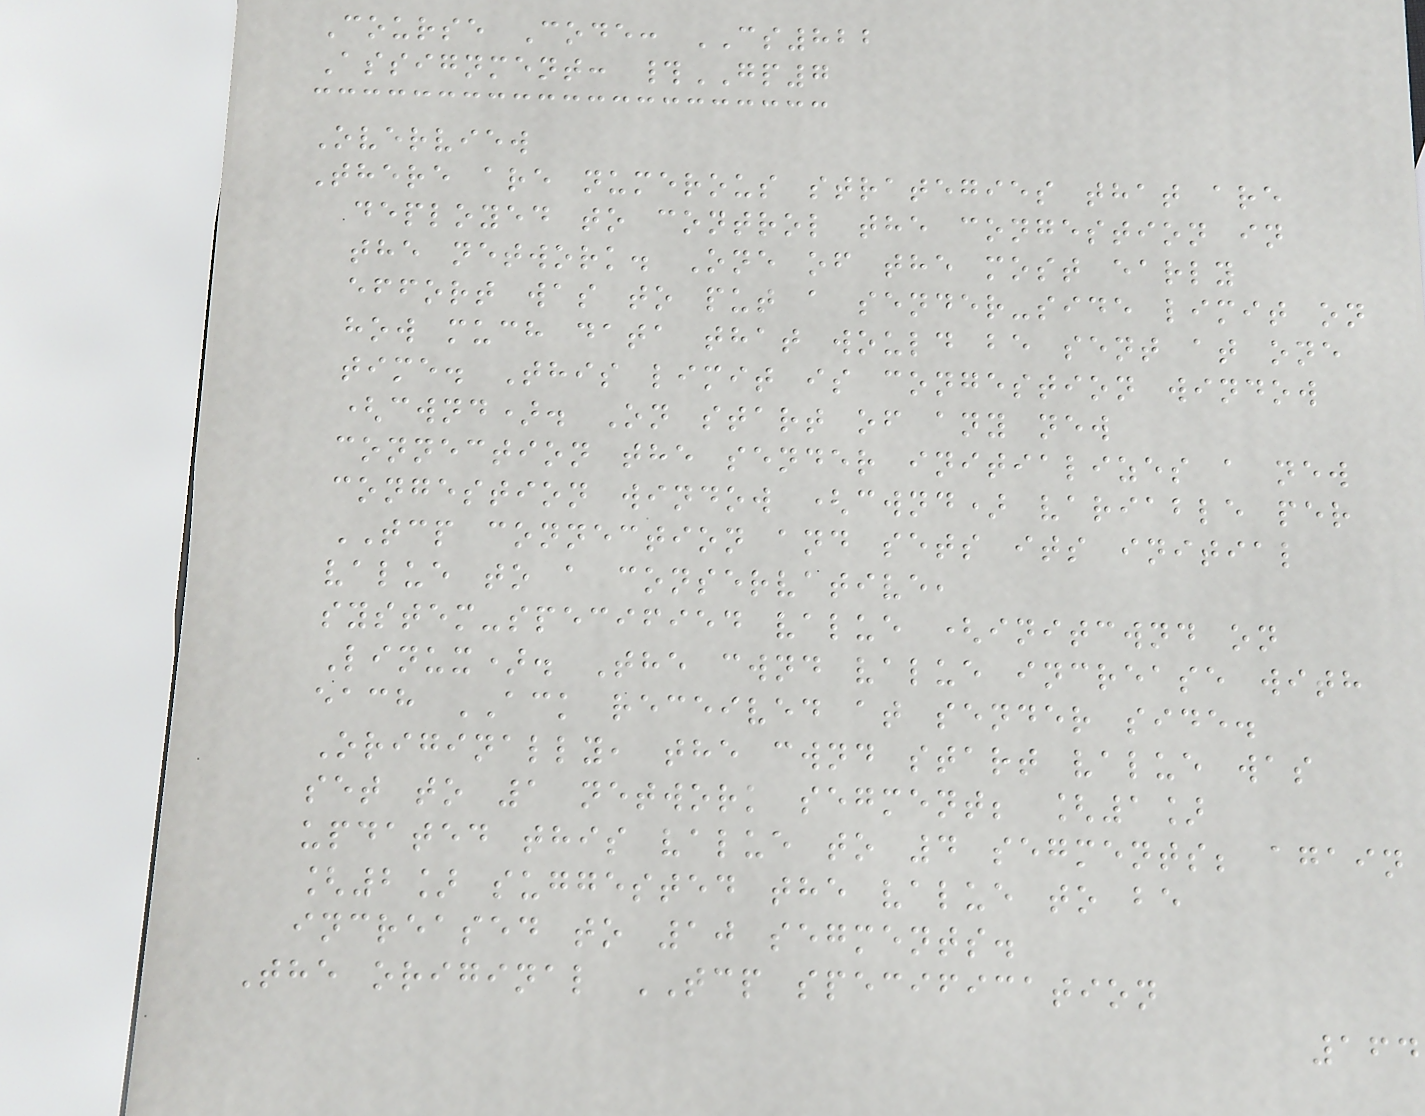Course Code: CS822
Assignment: #GP7
Overview
There are numerous strategies that are
deployed to control the congestion in
the network. One of the most early
effort was to put a sender-side limit on
how much data that would be sent at one
time. This limit is congestion window
(cwnd). On start of any new
connection the sender initializes a new
congestion window (cwnd) variable per
TCP connection and sets its initial
value to a conservative,
system-specified value (initcwnd on
Linux). The cwnd value increase with
each ACK received at sender side.
Originally, the cwnd start value was
set to 1 network segment; [1]
updated this value to 4 segments; again
[2] suggested the value to be
increased to 10 segments.
The original TCP specification
164
